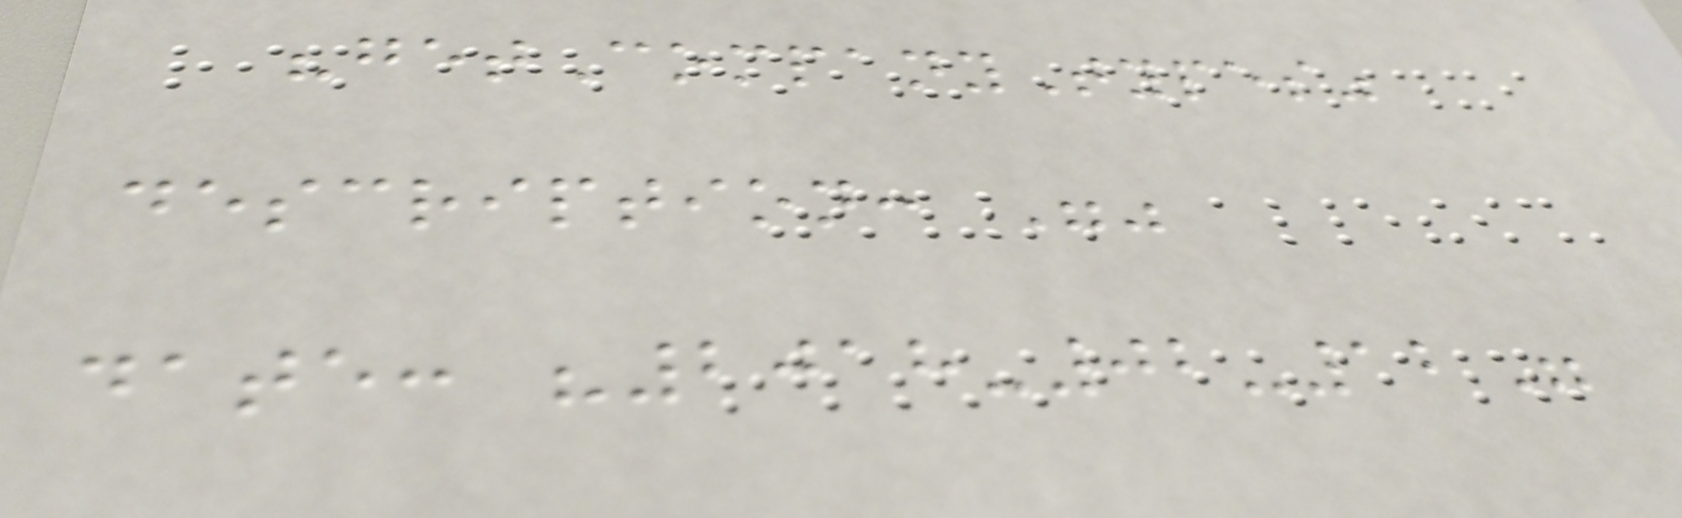"getCompanyTypes"
description: ""
date: "2018-02-12"
